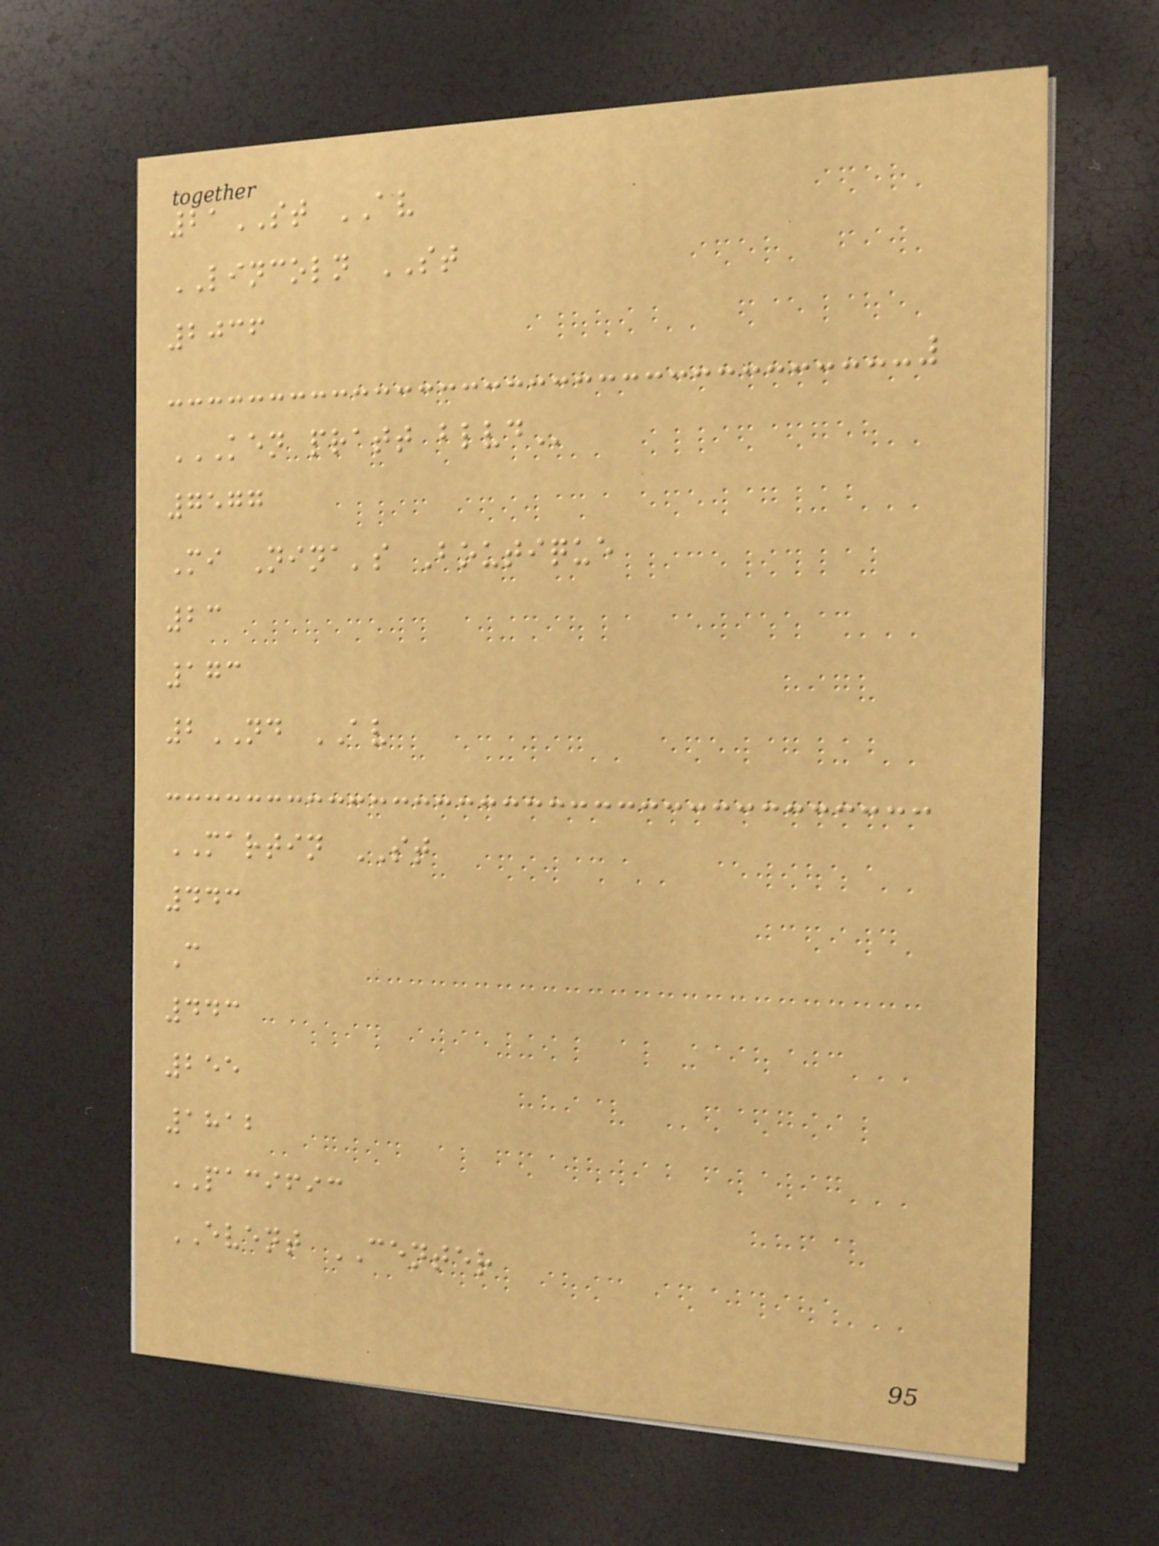21ST AV
LINCOLN ST
2036
KEN PRATT BLVD
7577
Mi Nina's Boutique
23
173
2ND AV
MARTIN ST
443
C
443
255
1812
PACIFIC
EVENT CENTER
